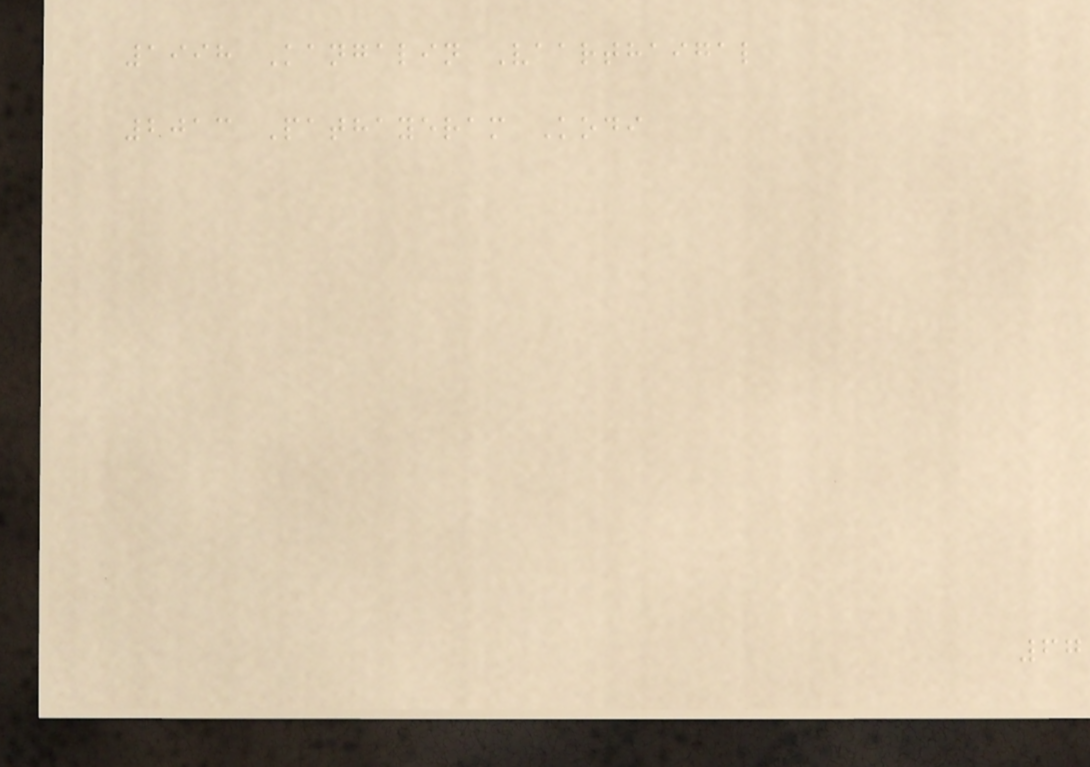1998 Kangalin Vaarthaigal
2013 Pathayeram Kodi
67
